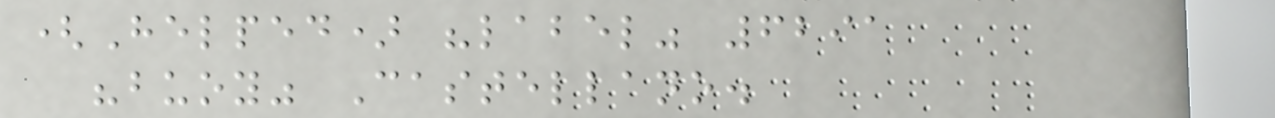(Helped) "label" 6291
"buoy" Castellano.
